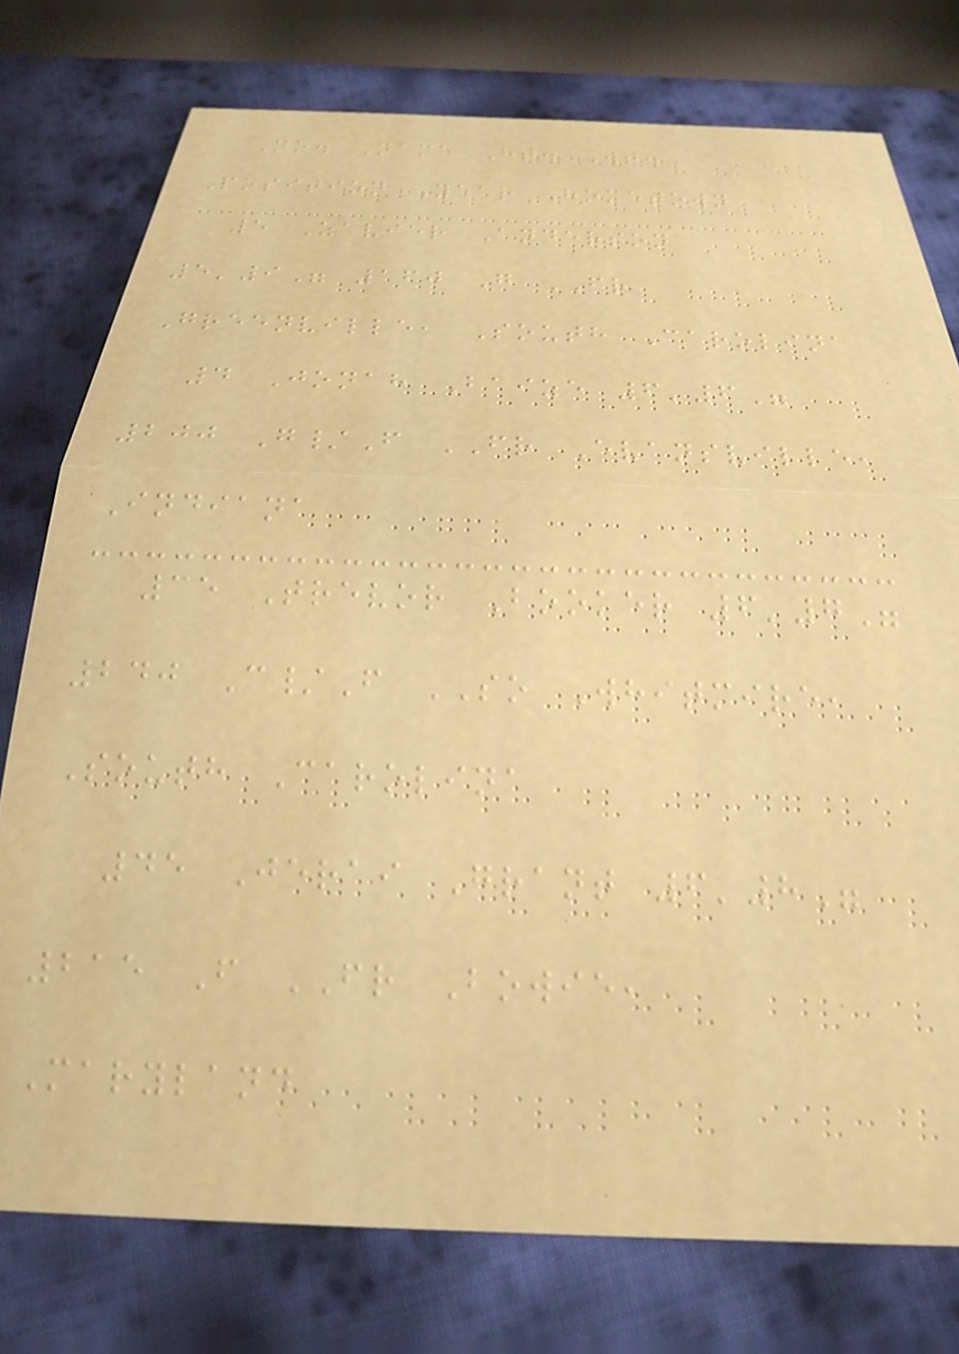No. Name Ht. Wt.
Position Year Hometown
5 Zavier Anderson
5'9" 160 G FR
Greenville, South Carolina
4 Jonah Baize 6'6"
200 G/F FR Evansville,
Indiana
35 Trevor Booker 6'7"
240 C/F SO Whitmire,
South Carolina
45 Jerai Grant 6'8"
215 F FR Bowie,
Maryland
